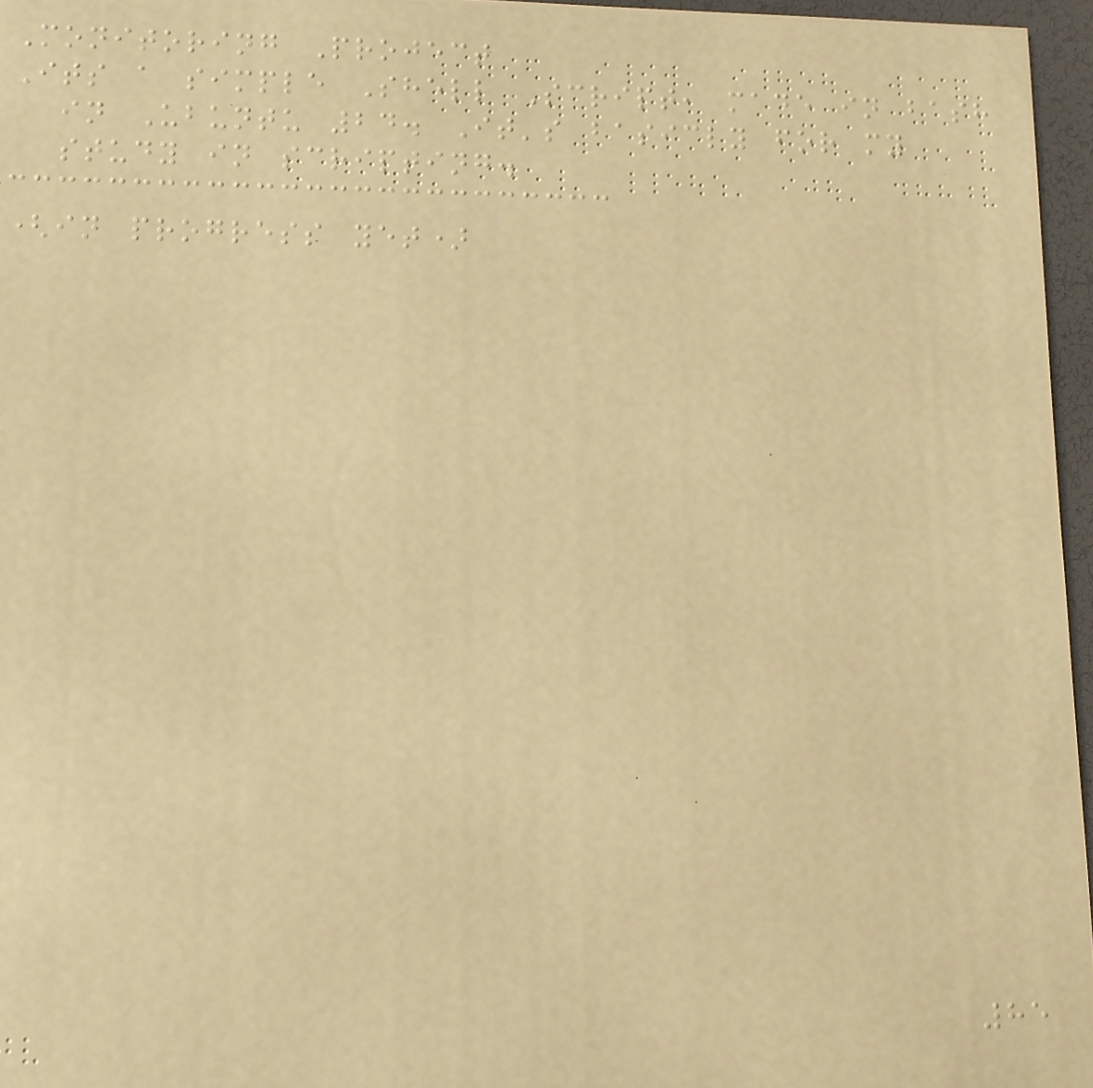Monitoring Project
Its a simple Shell Script, made in bash
in Ubuntu 24. It's basicly for my
study in scripting.
(in progress yet)
85
